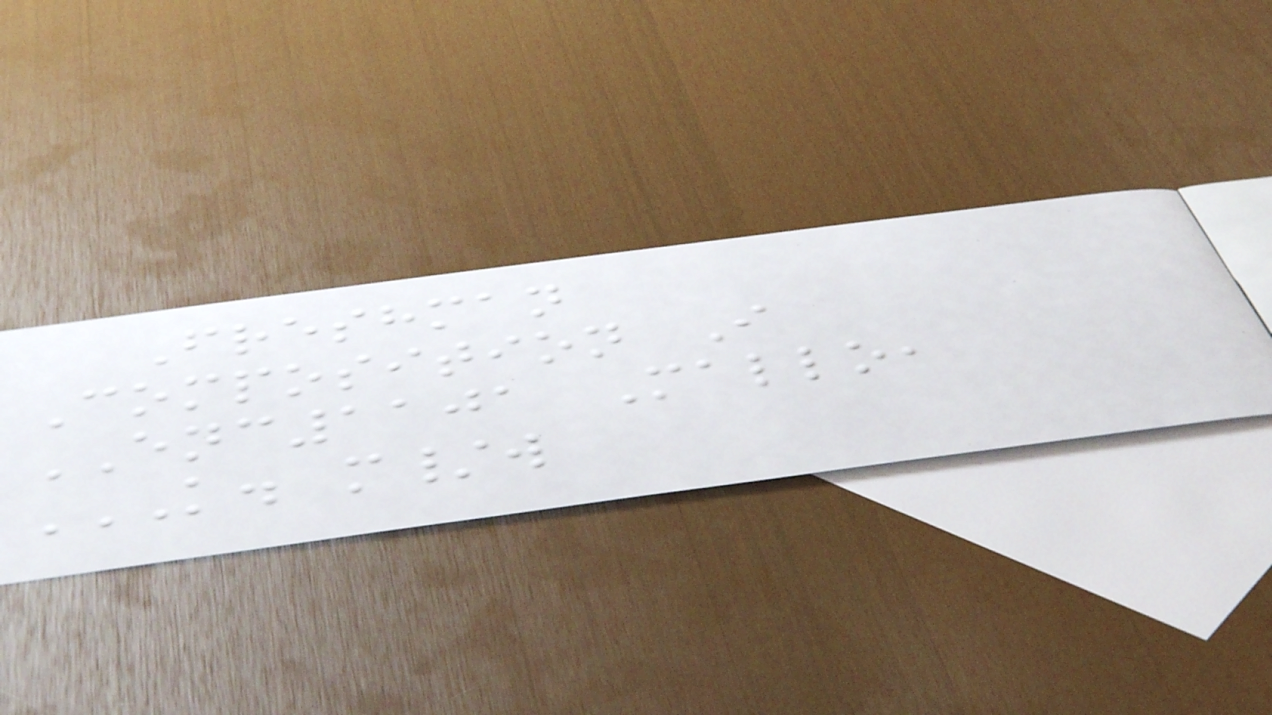Freshman
Composition I
ENC1101 Mallo,
K. M/W
